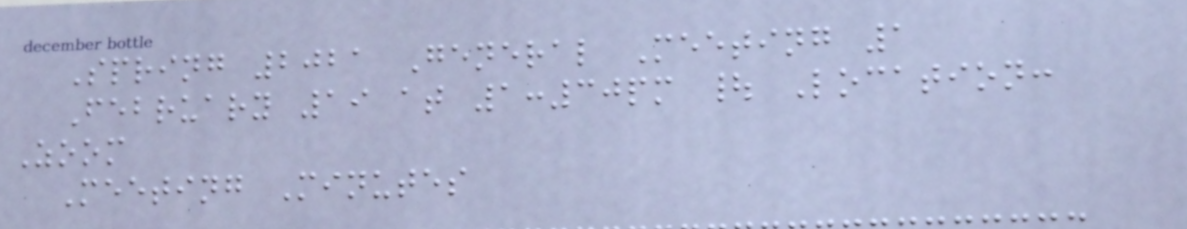Spring 2021 General Meeting 1
February 19 at 1:30pm | Location:
Zoom
Meeting Minutes
